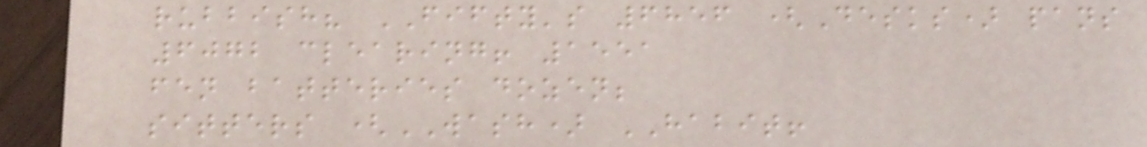rubbish? FIFTY's 6856 (Desks) pans
6072 clearing! 1551
fen batteries dozen;
sitters (WASH) HABIT!
